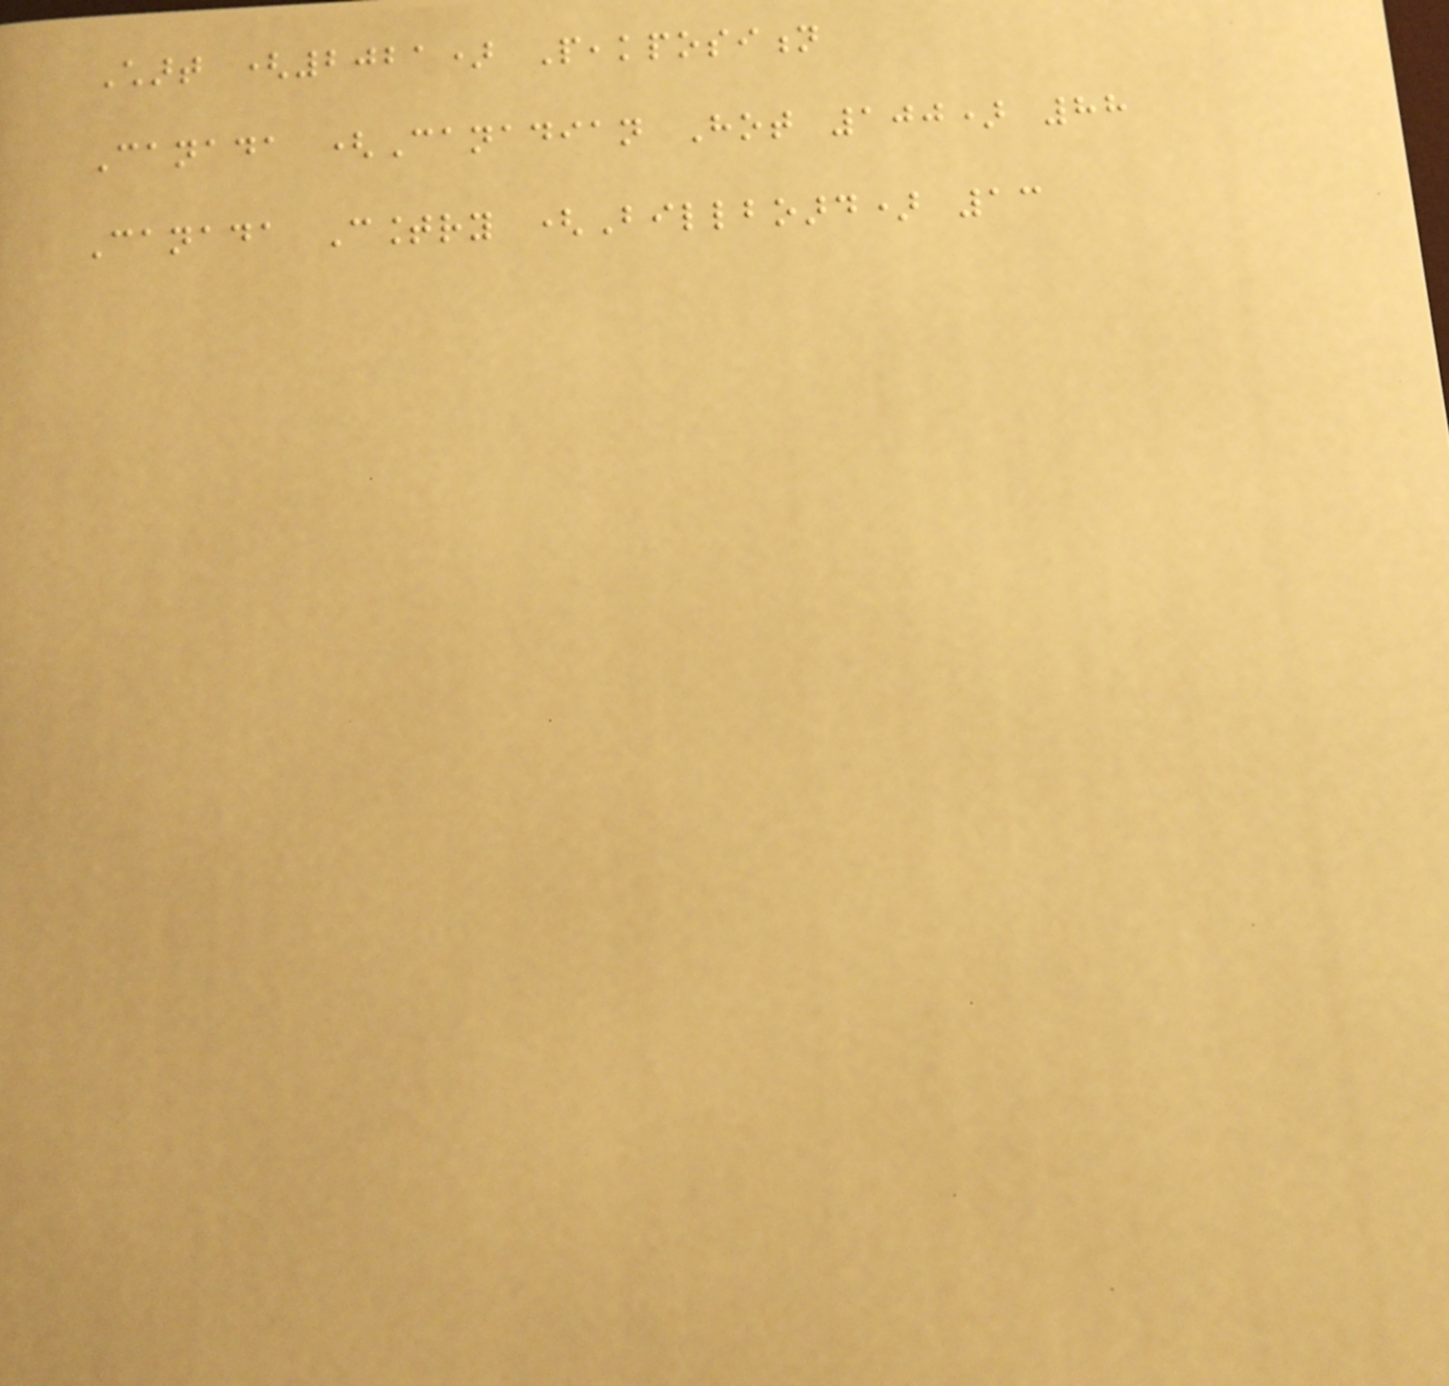Chart (2021) Peakposition
Canada (Canadian Hot 100) 88
Canada Country (Billboard) 13
